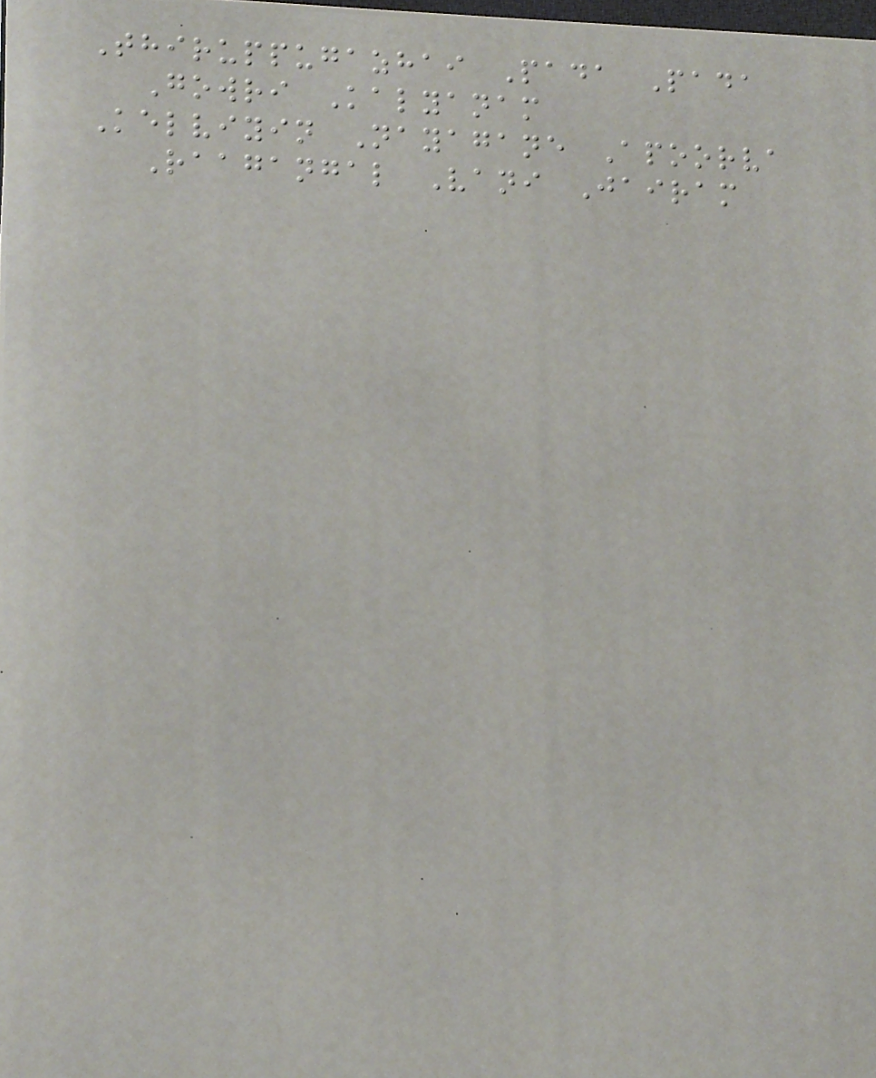Thiruppugazhai Pada Pada
Gowri Kalyanam
Kelviyin Nayagane Apoorva
Raagangal Vani Jairam
